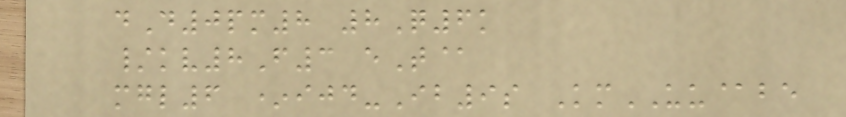dD0pm8 8Q6k
/kv8F3 eT@
mgl6 *ijd-Ib9s KmUU@be
